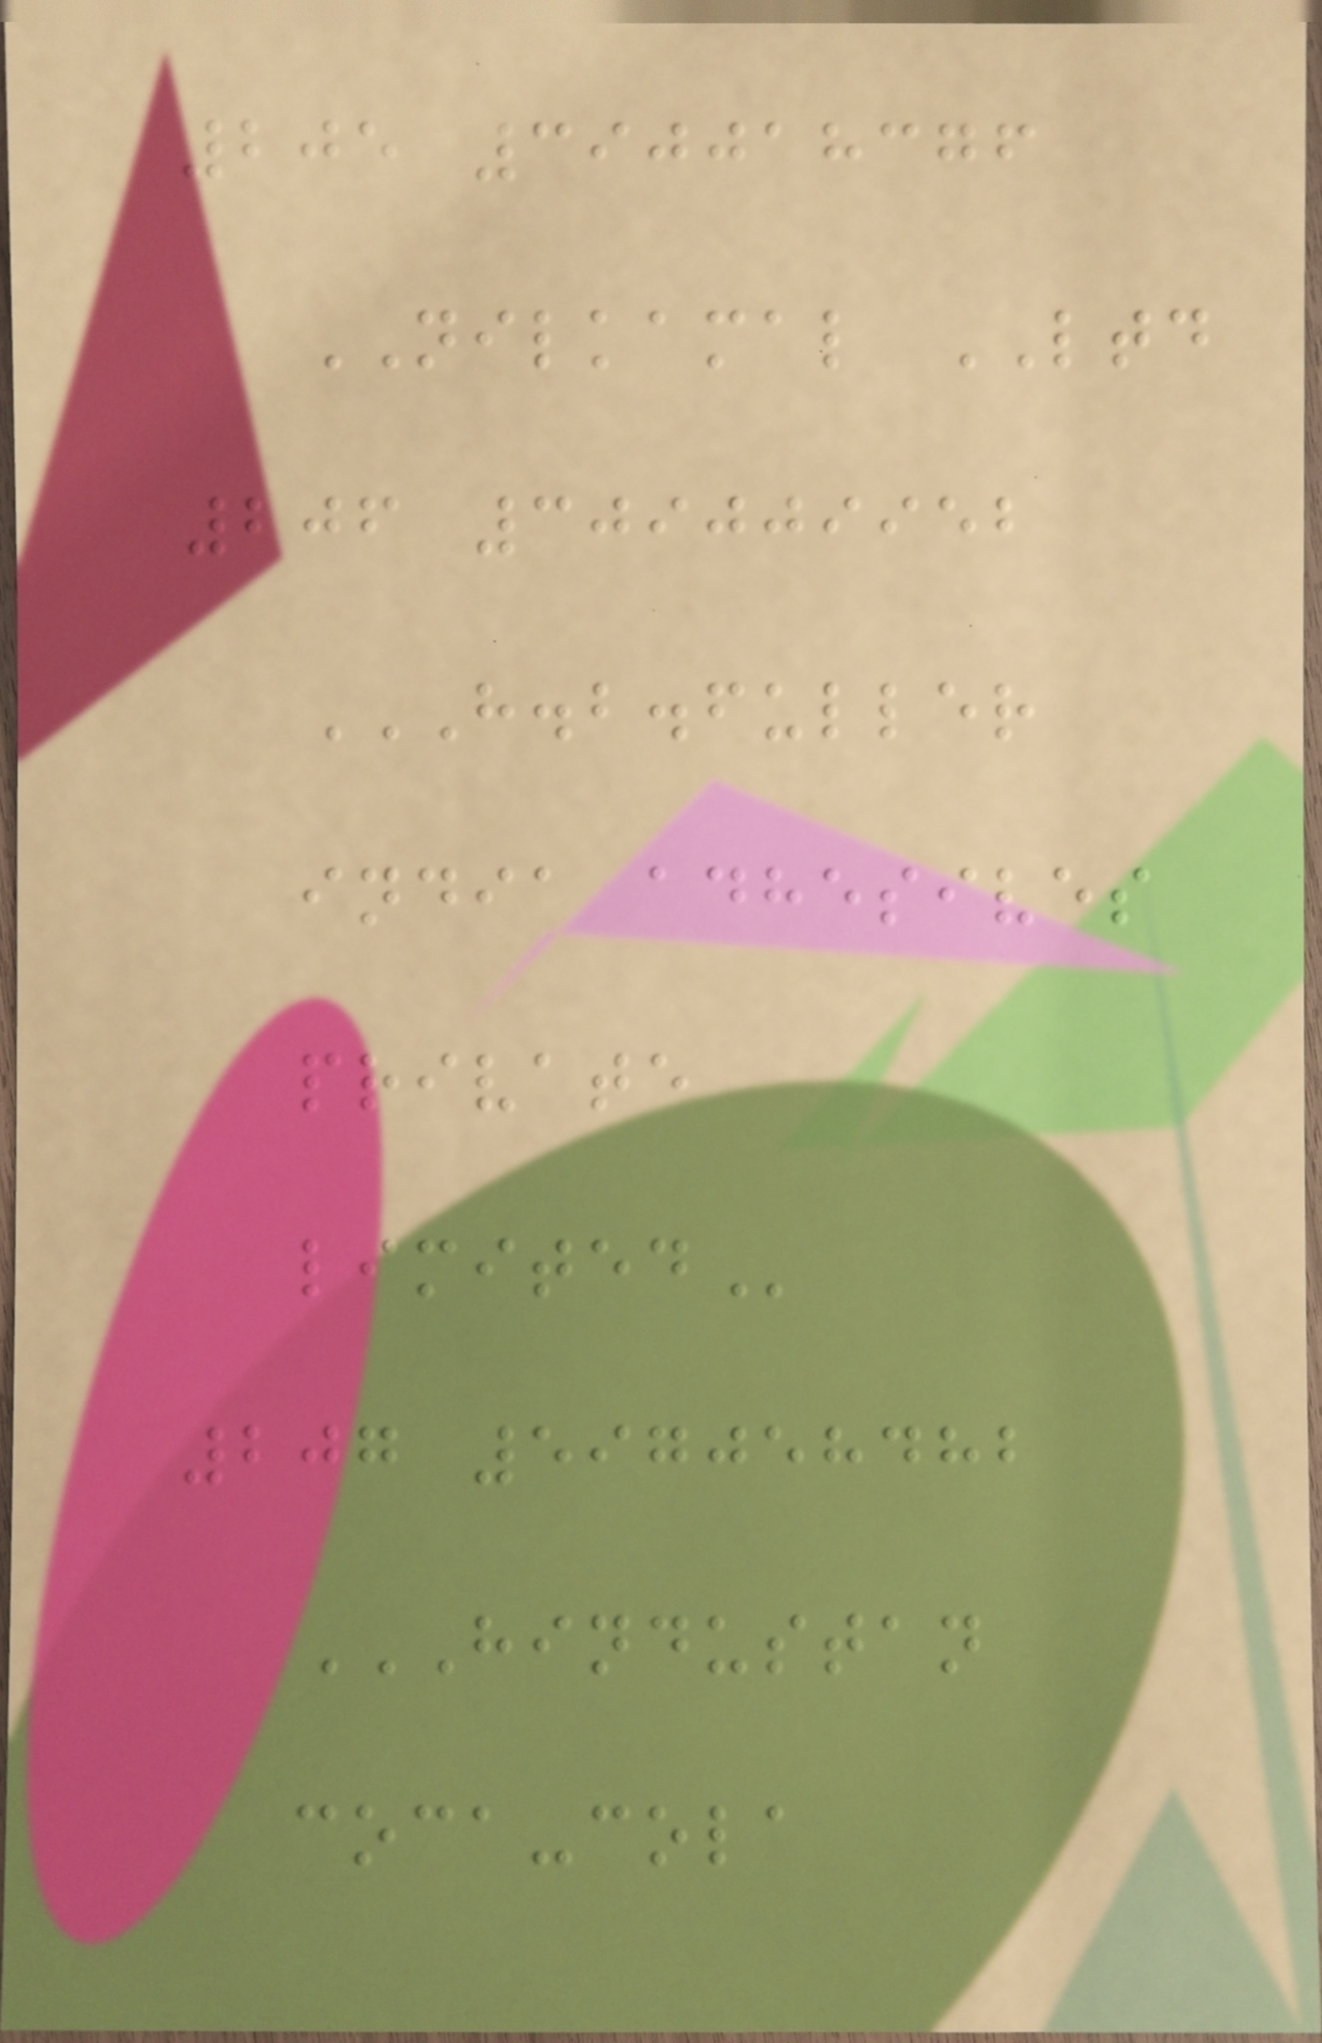205 390018376
NILKAMAL LTD
206 309009952
H.B.FULLER
INDIA ADHESIVES
PRIVATE
LIMITED
207 597058482
HINDUSTAN
COCA-COLA
